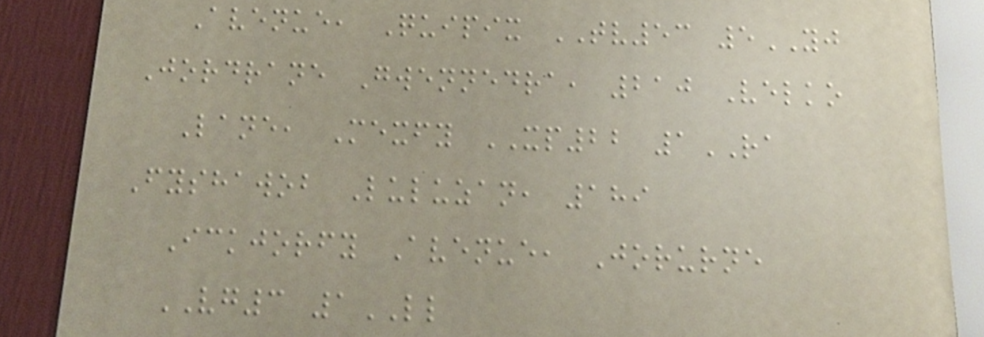Avenue, Quipix TV53 5YJ
Jordrane Gwennedra, 210 Velko
Lane, Mexfy XP22 1RA
Fyshawob Luluzan, 189
Ickjorfy Avenue, Jorurne
VG3 1LL
